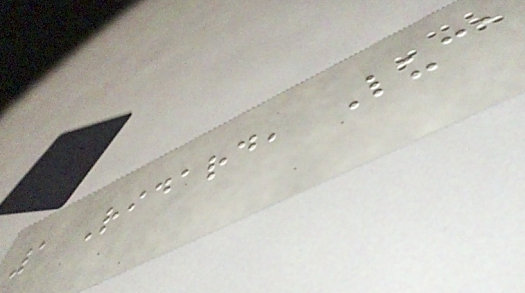1 Ridard, Luca
